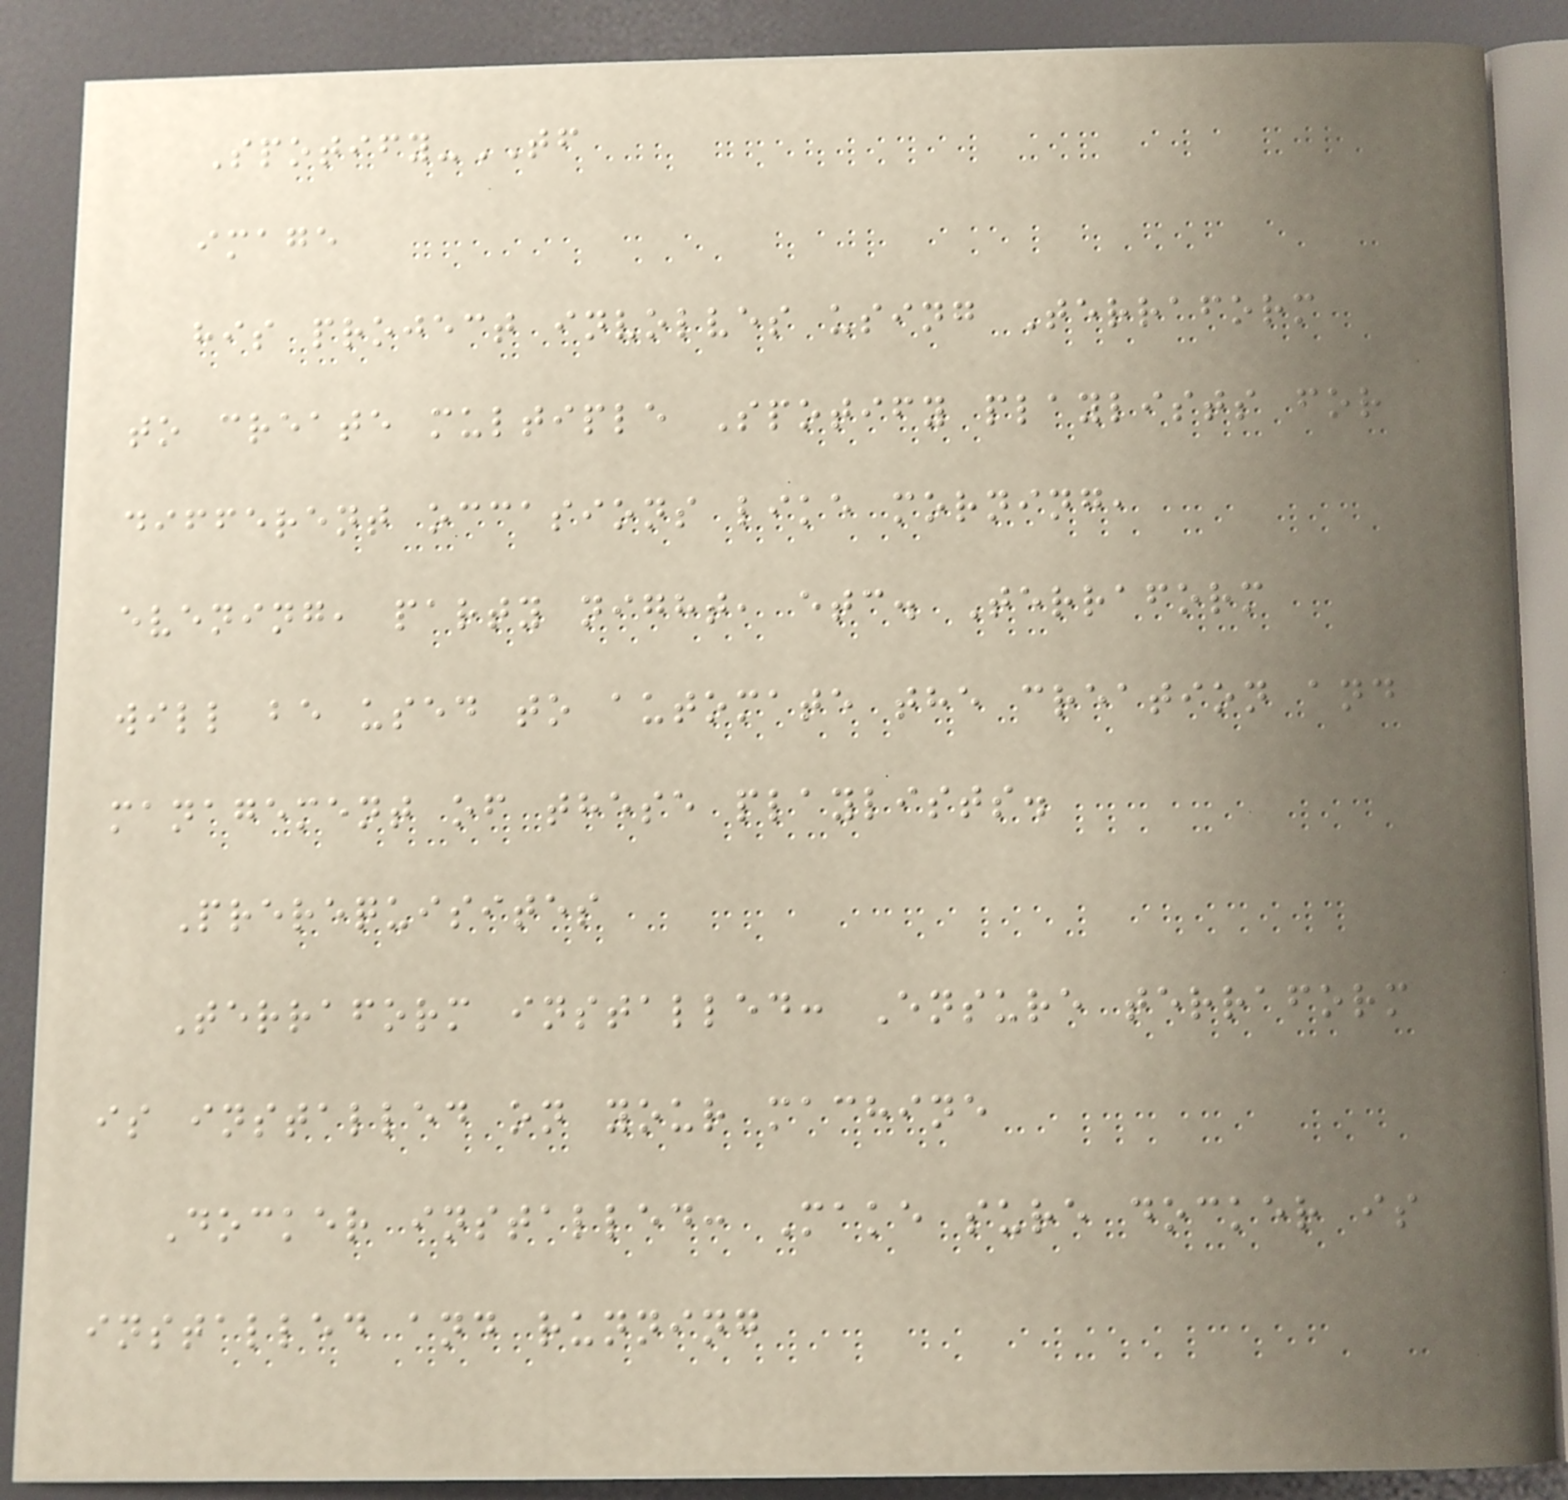Spotify-TF
image
his project involves using Terraform
to create multiple Spotify playlists for
different occasions like morning,
evening, party night, etc. Terraform
will be used to automate the creation and
management of these playlists.
Prerequisites
Terraform installed: Ensure terraform
is installed on your machine
Docker installed: Make sure docker is
installed and running
